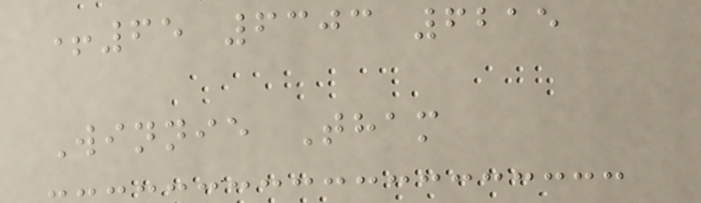+65 6303 6215
Winnie Tham
